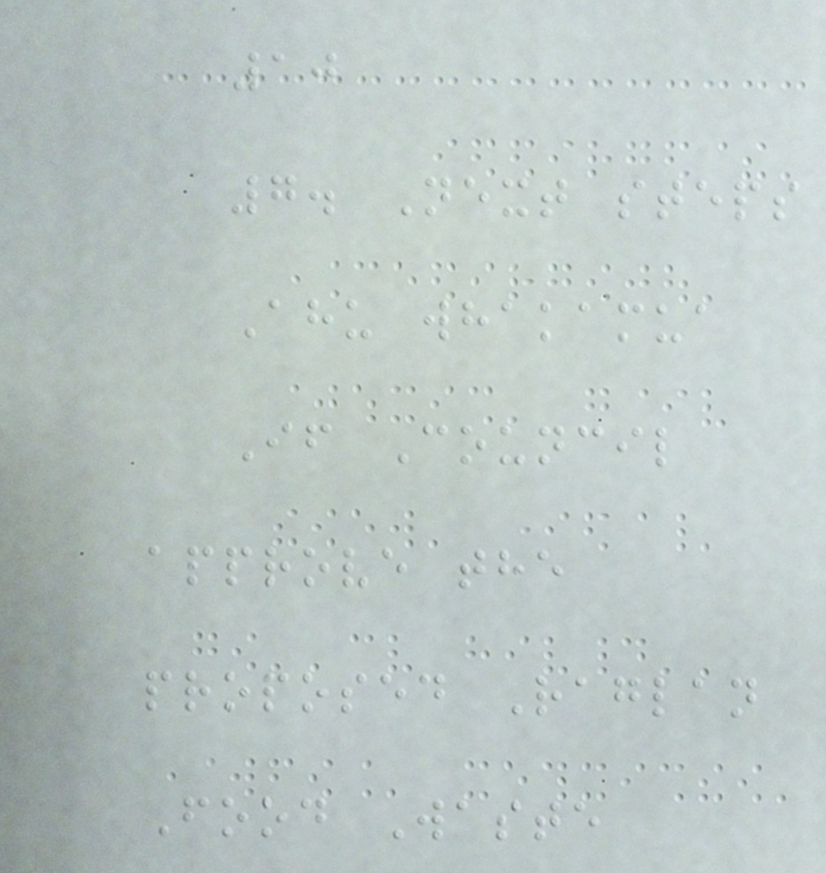10
7. Next steps
Ahu whakamua
If Council
approve the
proposed Raglan
Food Waste
